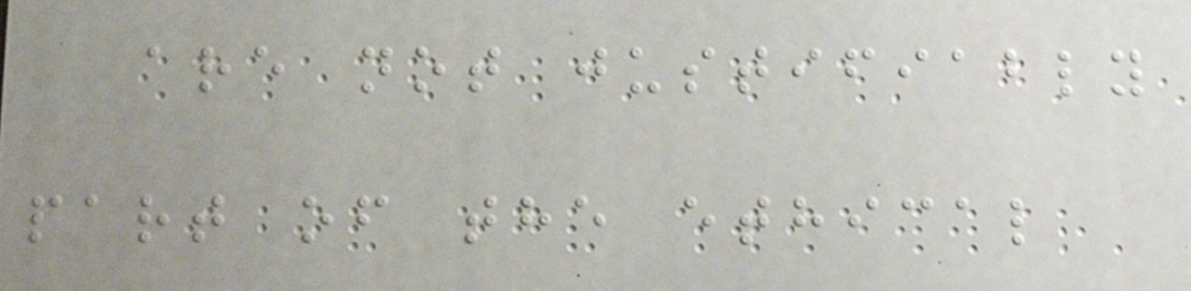are not justifiably
part of the ethical
